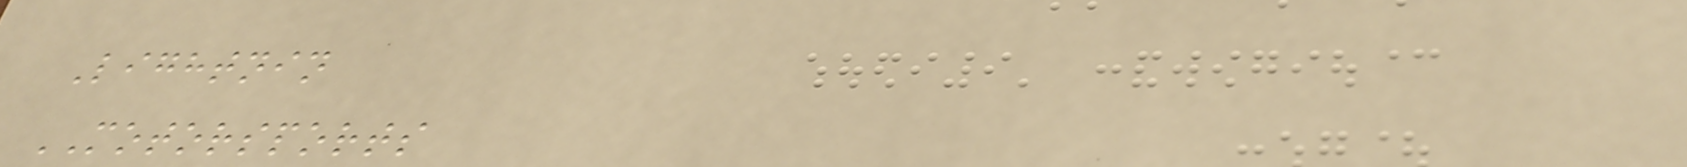Lightnin
MOTORSPORTS
